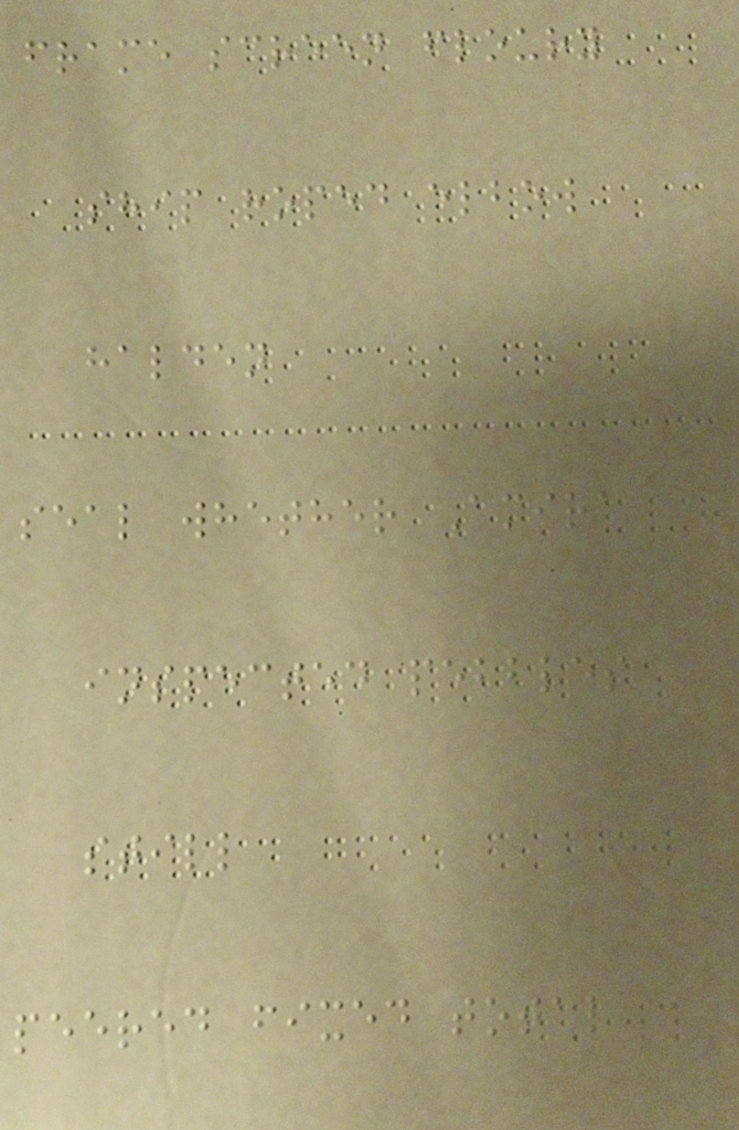frame screen floury
ship roped elbow
halden
seal whether Amira
inspected pebbles
still
peered fixed total
